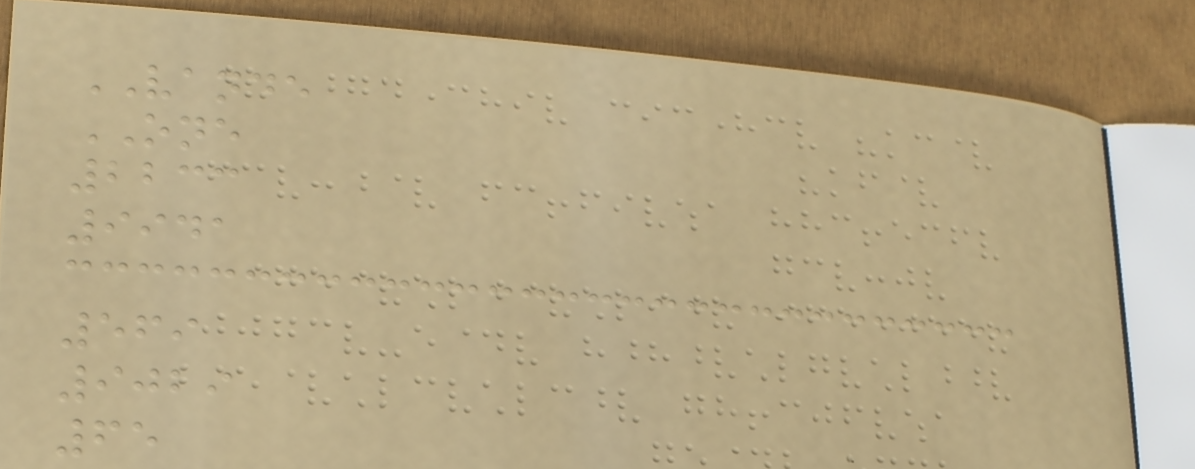VANDE
ONE
2233
9941
569
9029
65
